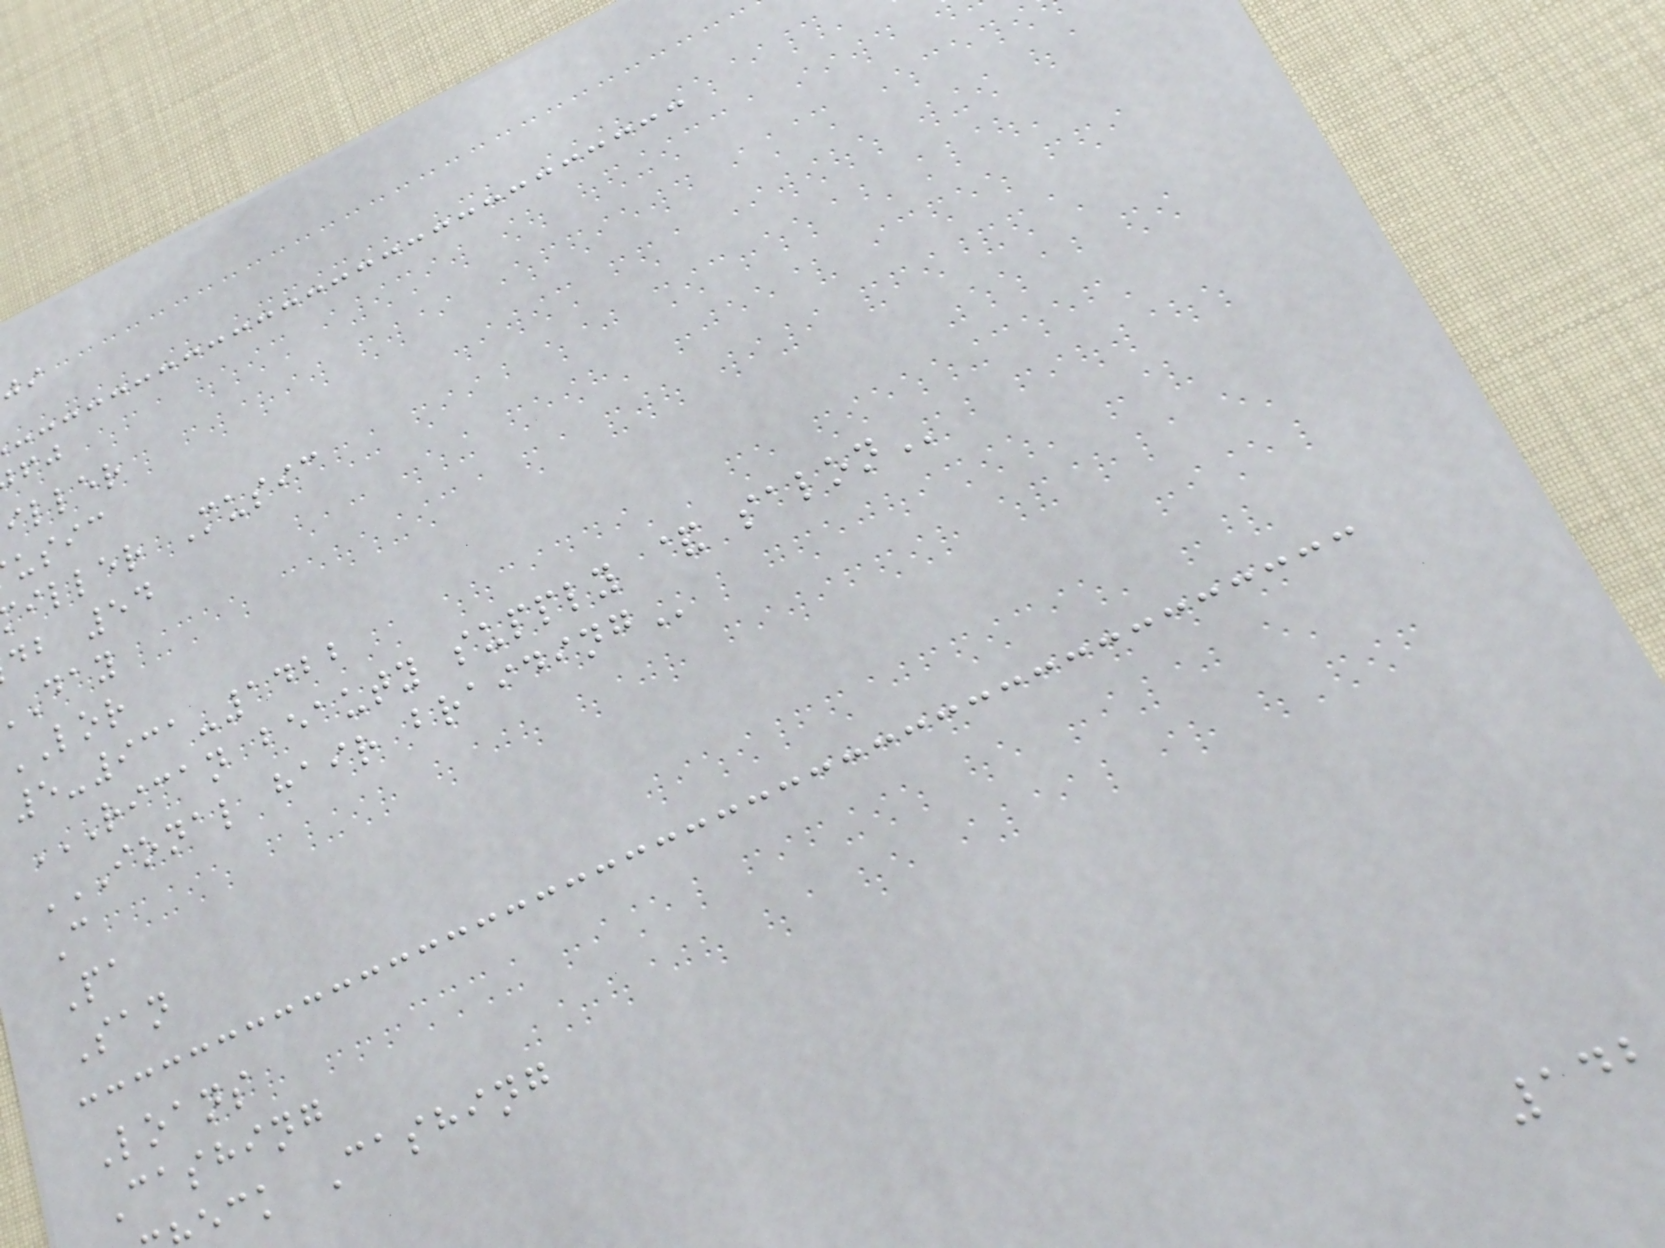iller
usic
iller Music
db 54
LOR
5-931-1422
RICAN BEAUTY SUPPLY & SALON
IONAL HAIR BRAIDING
C
Pa
San
Loans
Cashing
eck Cashing
142
